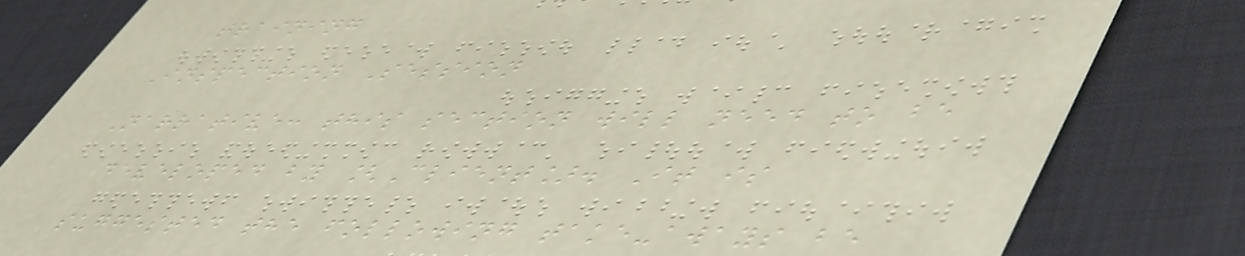training
Inspection Session
Narrative: this section will need to be
developed by [Client]. It is
suggested the following take-aways be
